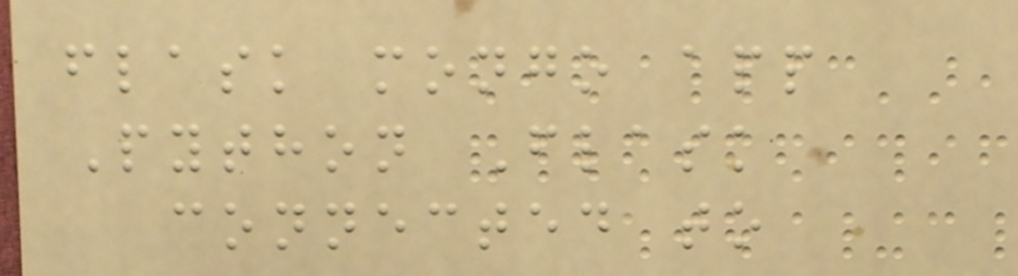flask mongo app
Python Flask
connected to
